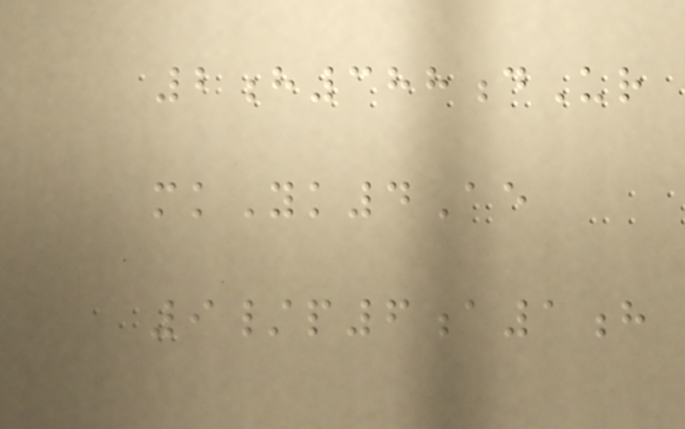2h388dUr
mkYk4Ae
9/p6a1h
